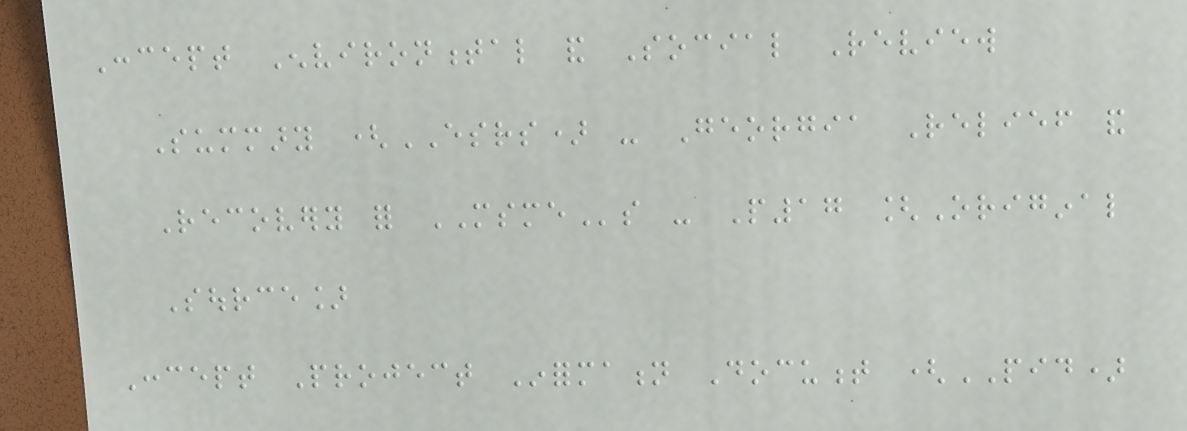Concept Environmental and Social Review
Summary (ESRS) - Georgia Relief and
Recovery for MSMEs - P17 [Original
Source]
Concept Project Information Document (PID)
